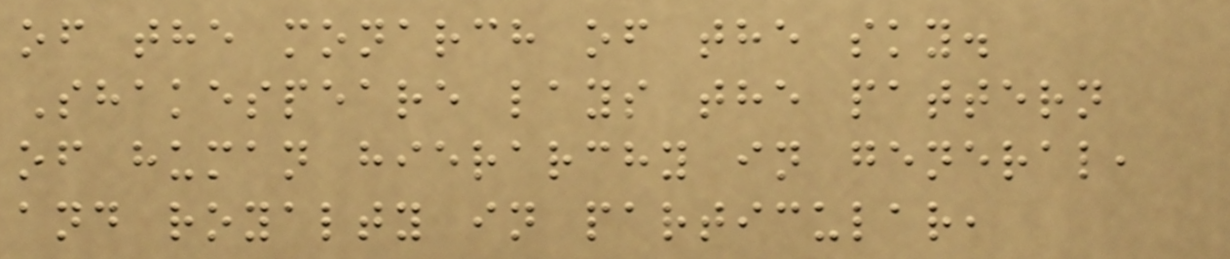of the monarch of the sky.
Shakespeare lays the pattern
of human hierarchy in general,
and royalty in particular,
